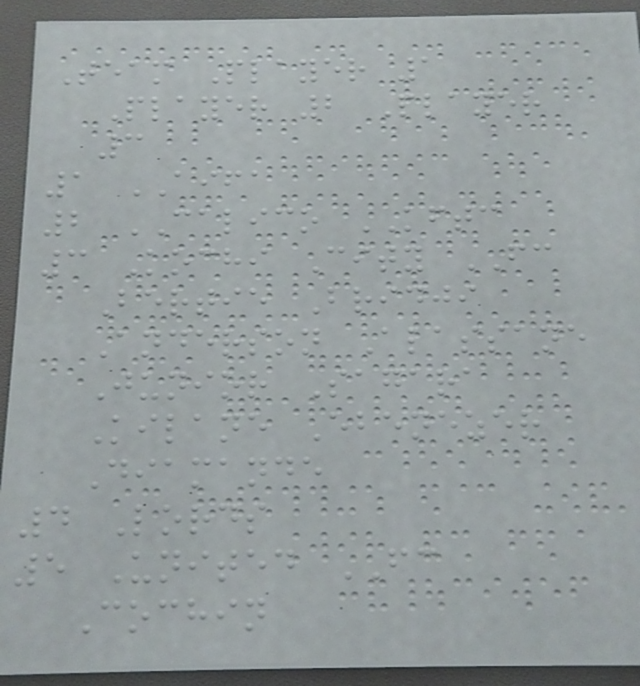Team Player 1
Player 2 Player
3
1 AIFA
2 CALICO KFTC
3 Kochi City FC
Bertie Bridji
Anderson Alassane
Junior Sagara
Kilane Ebenezer
Diamande
4 Lords
5 United FC
Cochin
